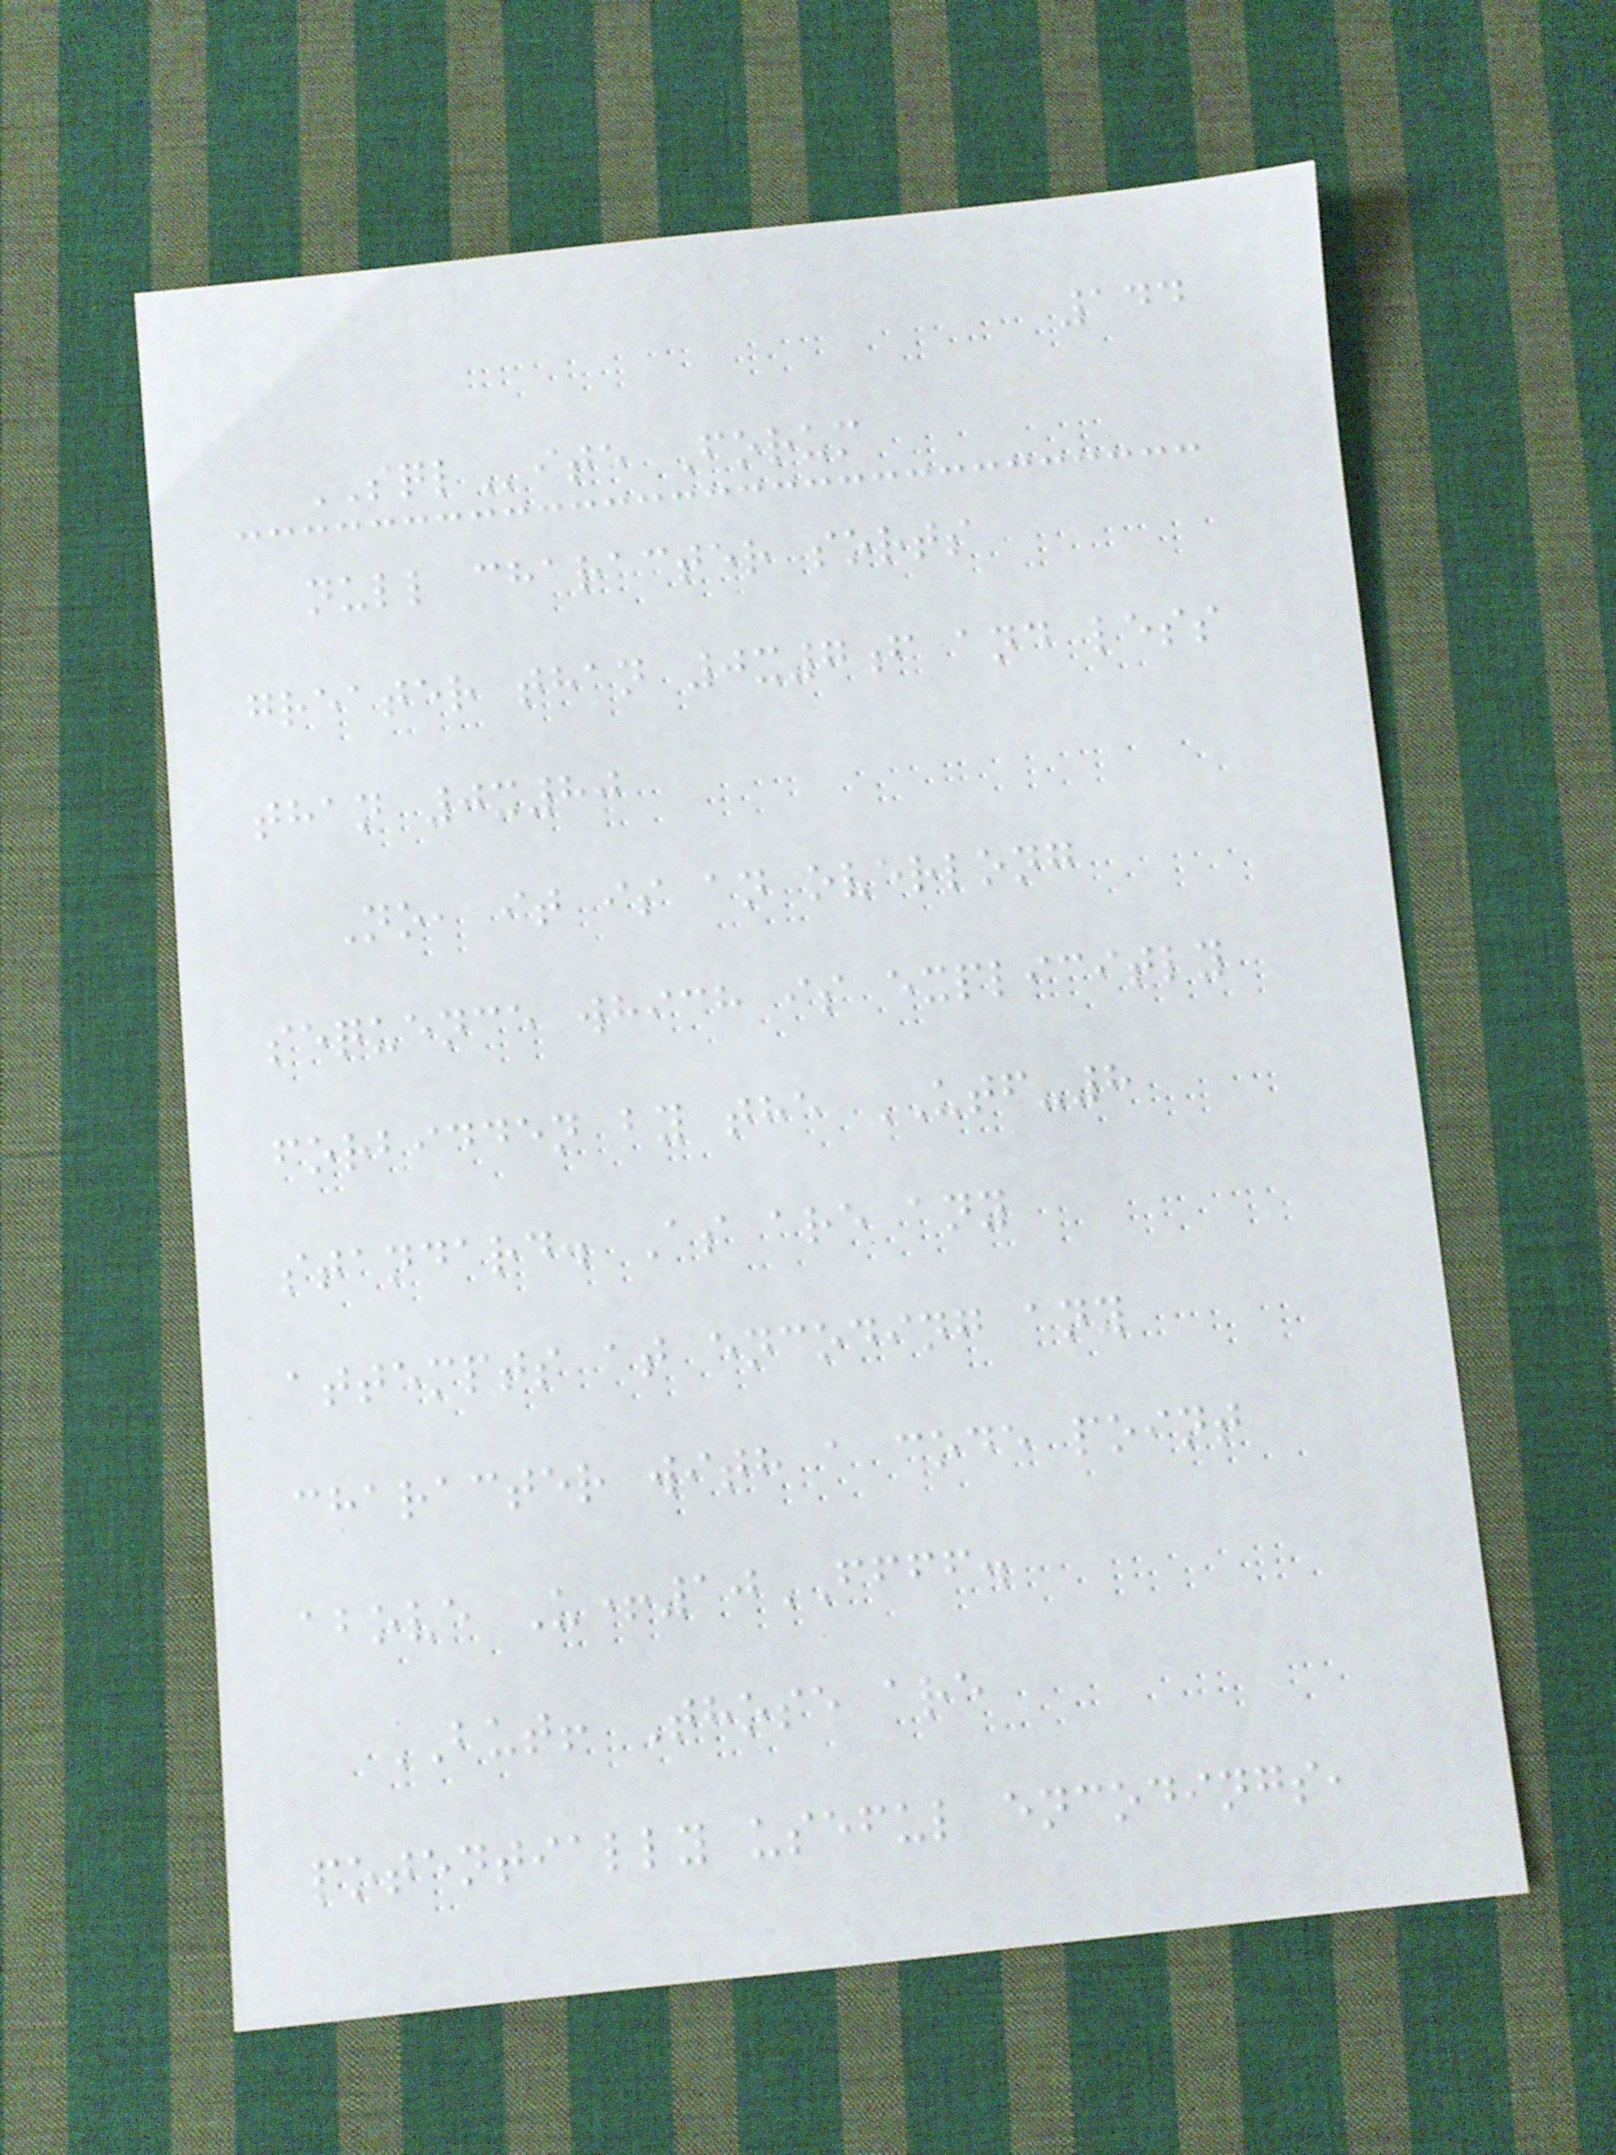144
SQLite Forum
null character sorts
greater than 0x7f and less
than 0x80
No, it is an overlong
sequence which is explicitly
forbidden by the UTF-8
standard. As are any
attempts at encoding any
character with a code point
above U+10FFFF.
BUT! Those are
potentially useful encodings,
